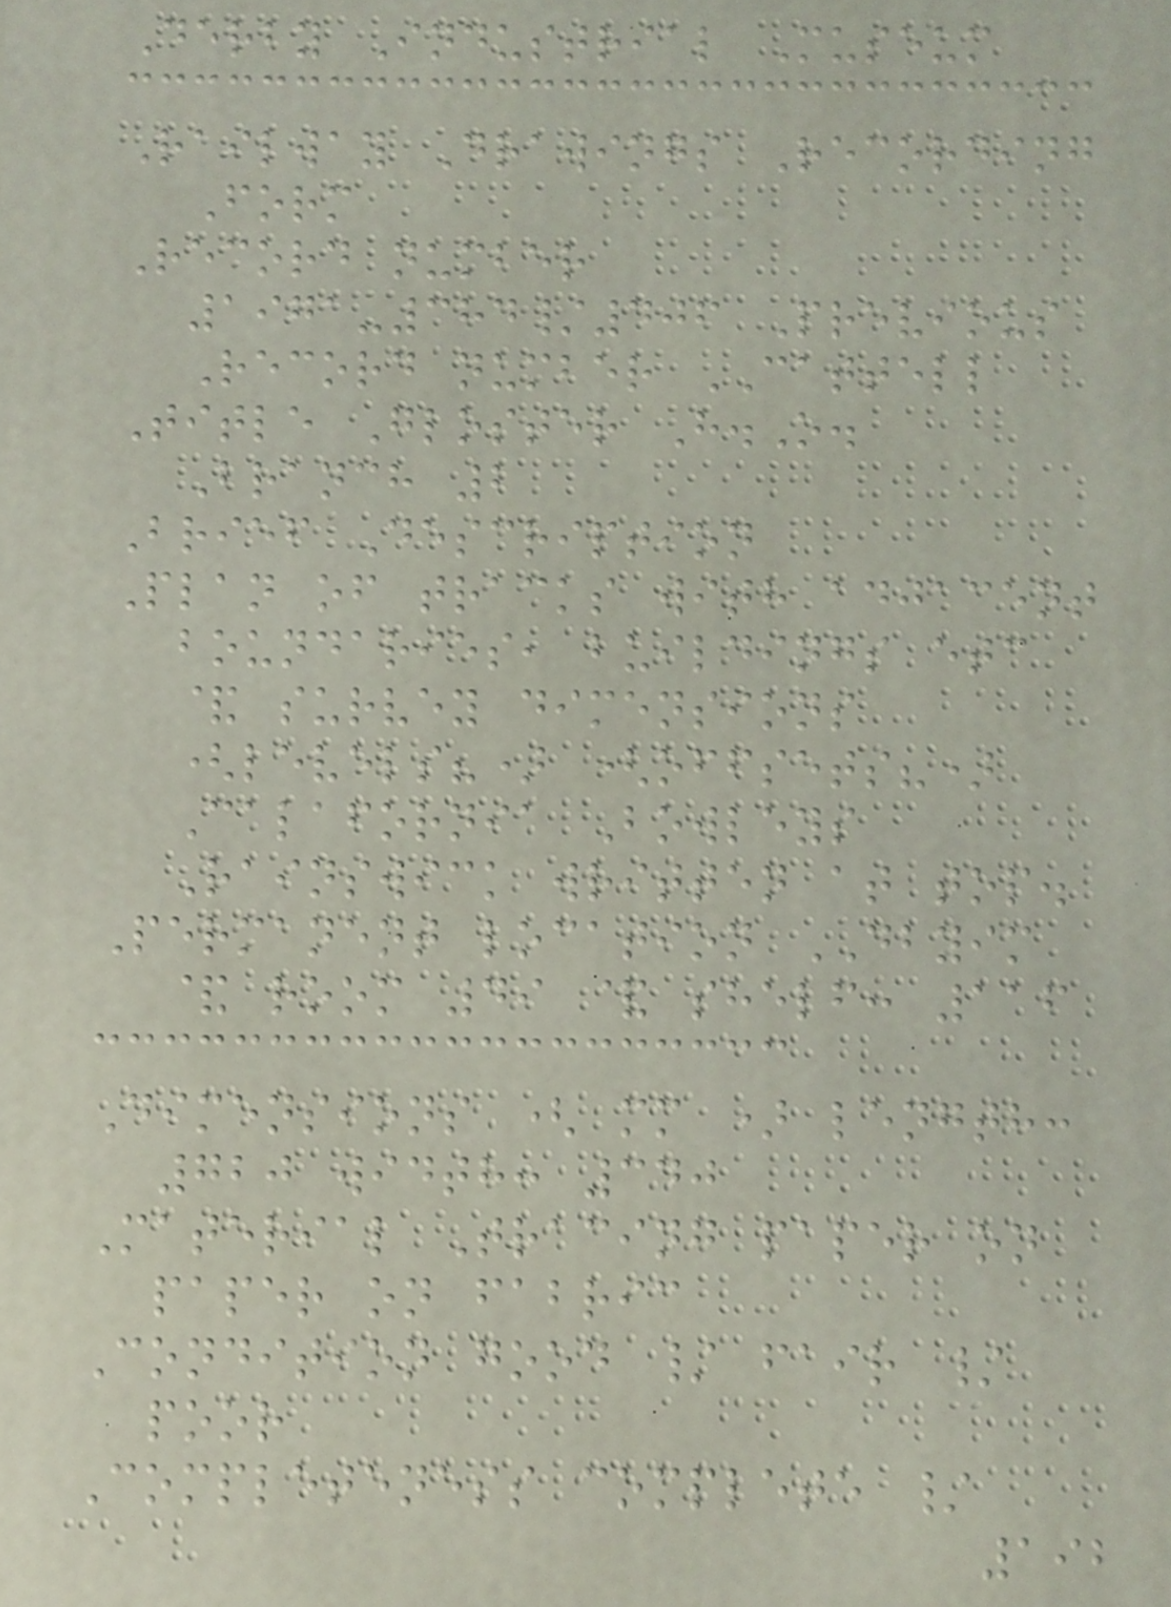Derby Industrial Museum
Railway Drawings Recording
Form
Record number
1971-384/406 Previous
Record number CATTELL
Title Gloster H.O.
Branch 2
Brief Description
Plan of tracks with adjacent
boundaries, buildings etc
& survey dimensions
(levels?) (offsets?)
Calafornia Bowleys
Rainswick written at top.
Permanent location DBYIM
& room 49 & shelf: 116
Dimensions ( mm ) length:
720 width: 340
Material Tracing paper on
paper on fabric
Condition good / fair /
poor
Completeness complete /
192
